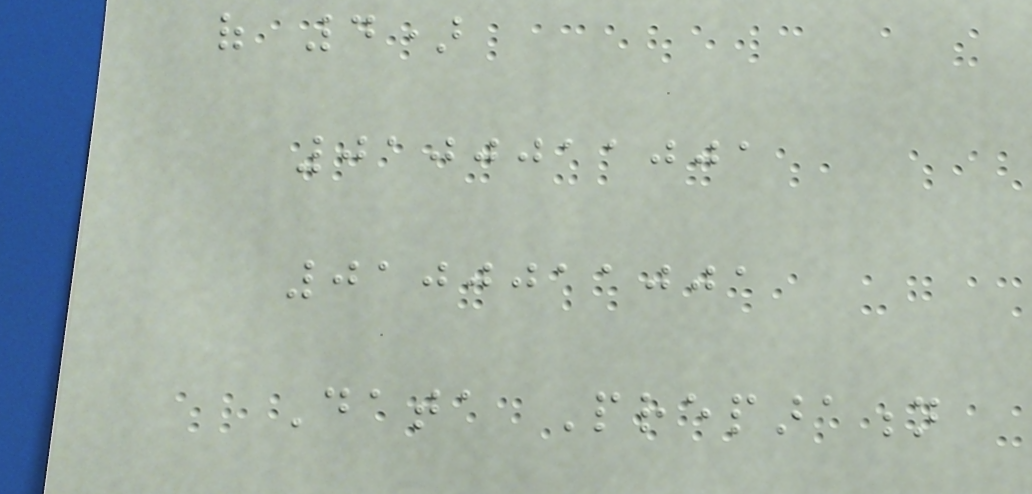of 4)
0100011001
0100011001
Data Preparation
